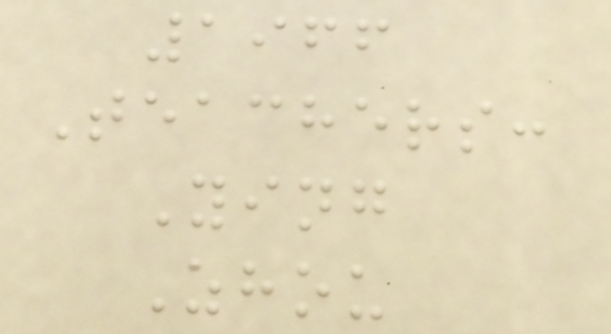1966
Teachers:
Ying
Zhou
